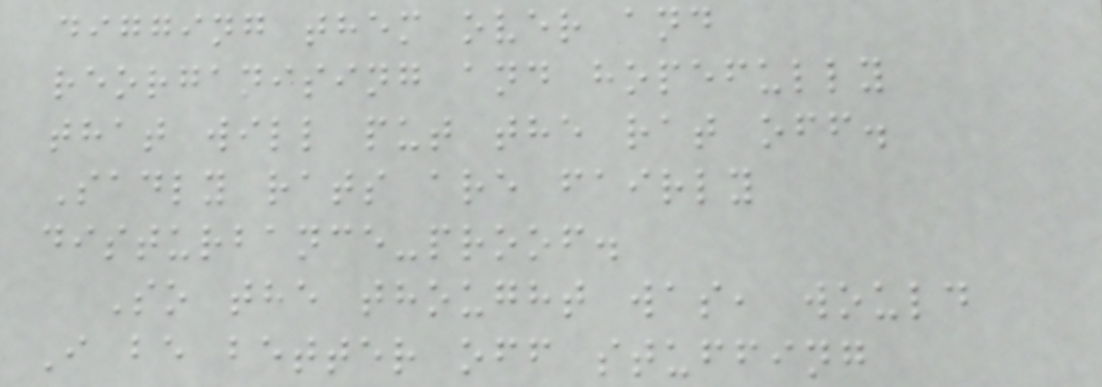digging them over and
reorganising and hopefully
that will put the rat off.
Sadly rats are fairly
disturbance-proof.
So the thought was, would
I be better off stuffing
